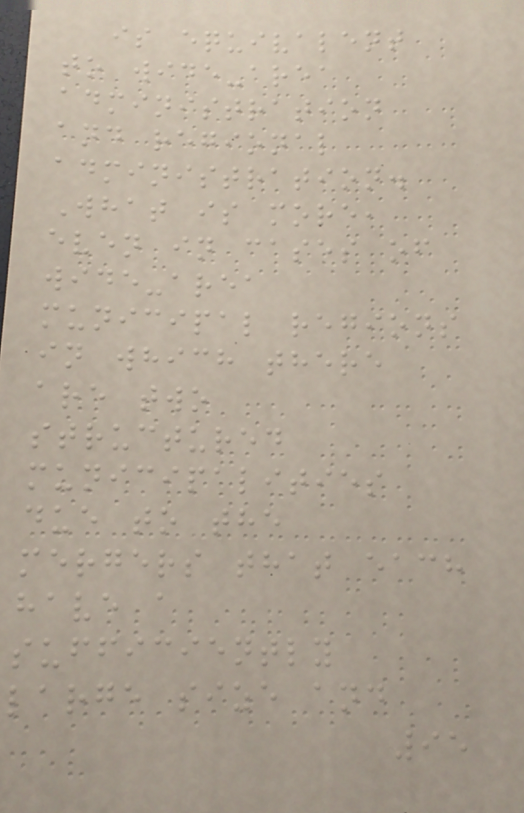is equivalent
to wide-area
administration
and regional
administration.
What is more,
even in cases of
wide-area
municipal regions
in which there
are two
structured
municipalities
due to the
mergers that each
have a
sufficiently
large size and
95
